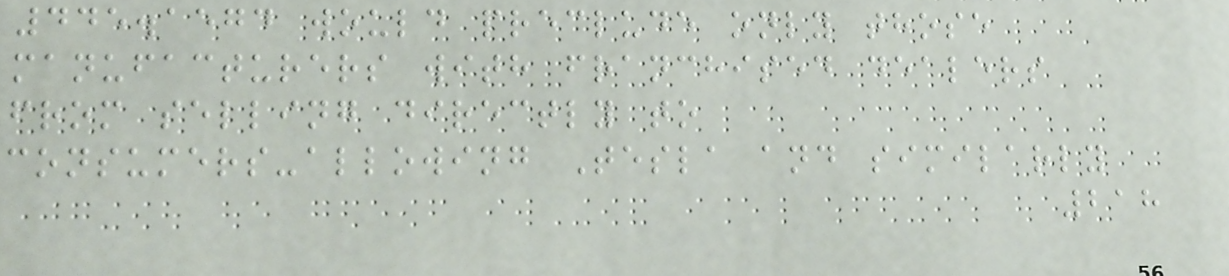445.1574 would preclude only those
manufacturers with franchised dealers
from selling directly to
consumers-allowing Tesla and similarly
218
